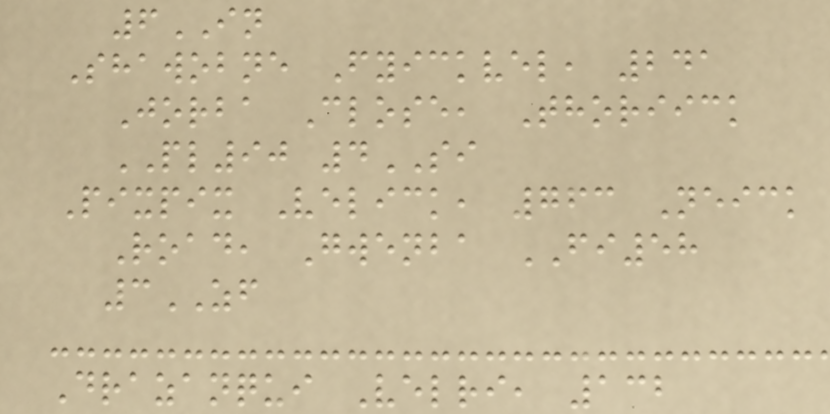6IN
Shawobne Fyickvel, 241
Jorba Close, Thoriick
PL90 4SI
Pixpix Velick, 763 Neick
Road, Gwenba FI58
3ZF
Drazanqui Velri, 132
